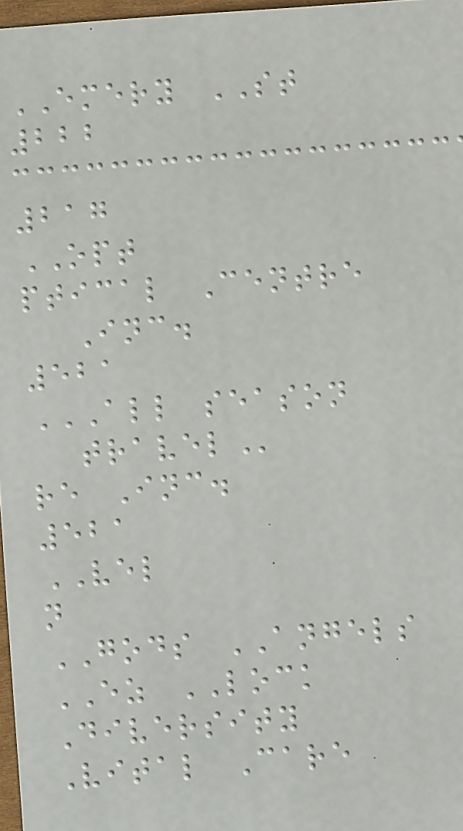EMERY ST
222
217
OPT
ptical Centre
Inc.
521
ALL SEASON
TRAVEL
re Inc.
521
VEL
n
GODS ANGELS
EZ LOCK
Diversity
Vital Care
